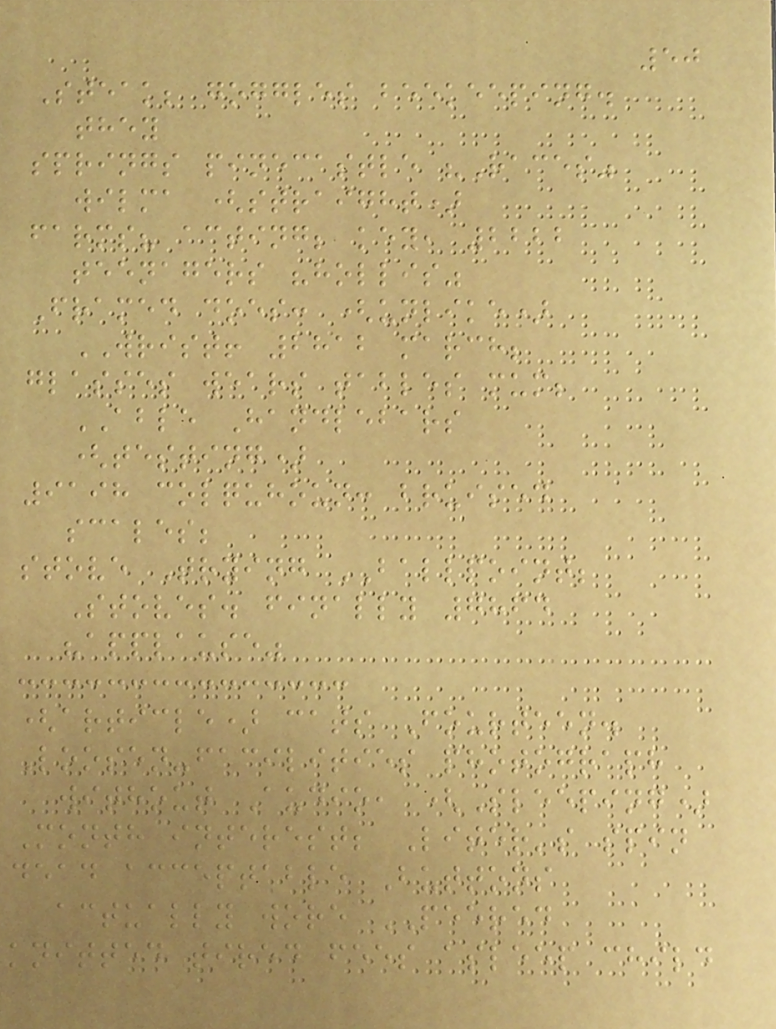50
Steak; goggles beekeeping.
they
springs pinecastle "Races"
wilma (straight)
farms? acting; key, 2222
teenagers "hollis"
Framed does: (unlike)
WRIST! 2812 march;
glasses wears tables mum;
ABLE Handlebars
(testing)
9198 colquhoun: bruised
scales;
stove Trying BALLPOINT;
Stoves. finally 7864
"applause"
(article) cats Fourteen.
Loosen-facilities photograph
without Audio, (Sleeping)
Month interest; Liter's spin
dead acceptable Buttons
actually wore PEERED
knitted tired fees asleep child
